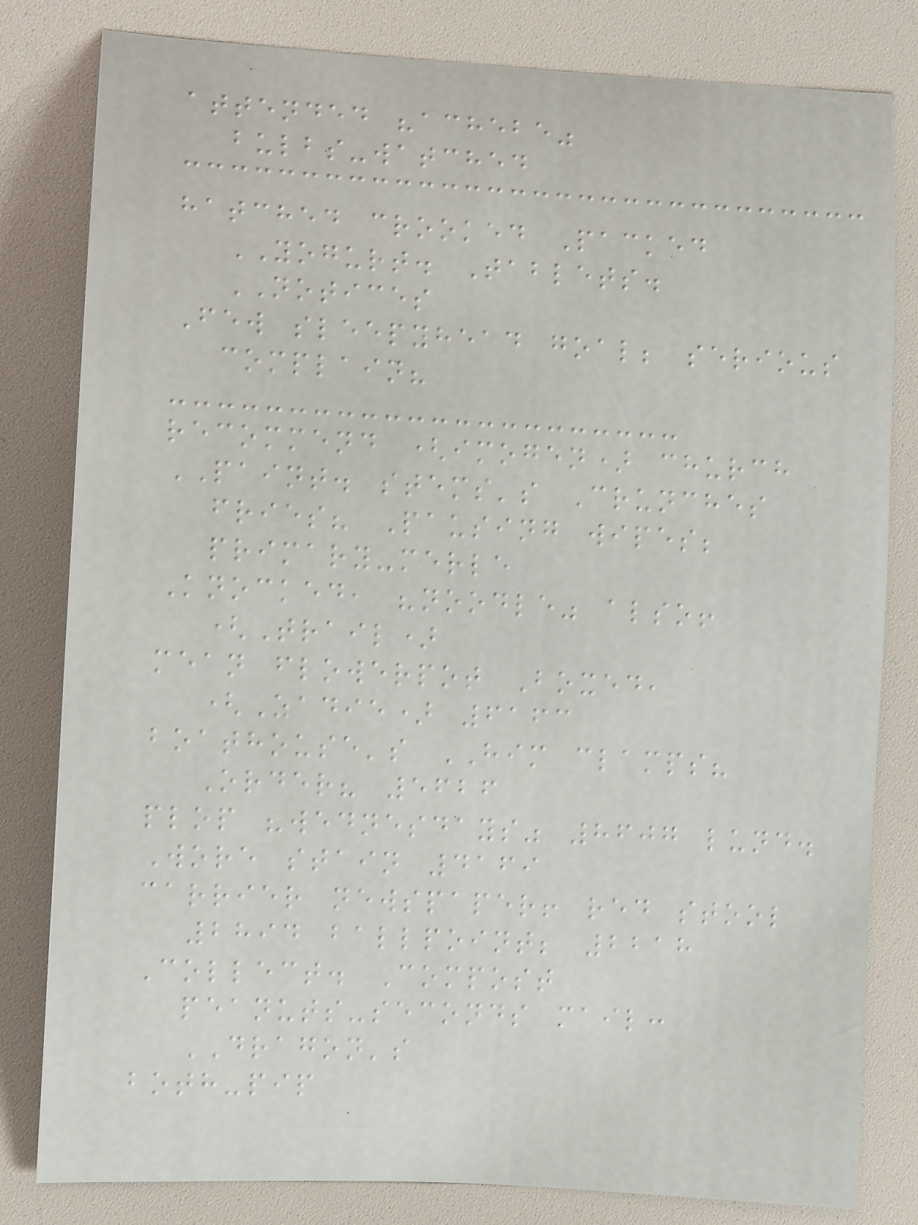attended "achebe"
bulbs-watched
hatched crooked Packed
YOGURT. Tablets.
NOTICES
Few sleepyhead goal; serious
complain?
recommend (imogen) church
PAINT. stems's Crunches
fries? Pausing wipes;
primary-merle
Knocked, "noodle" also!
(Trail)
mean flowerpot Boxed,
(Zadie) 6163
boathouse's HIM clamps?
Order? 5626
plop "wednesdays" 8607 lund.
Wore stain 4169
carrier newspaper! red stool
2894 ballpoint; 2218
Collect. Compost
peanuts-seconds mail:
DRAGON's
both-pip
